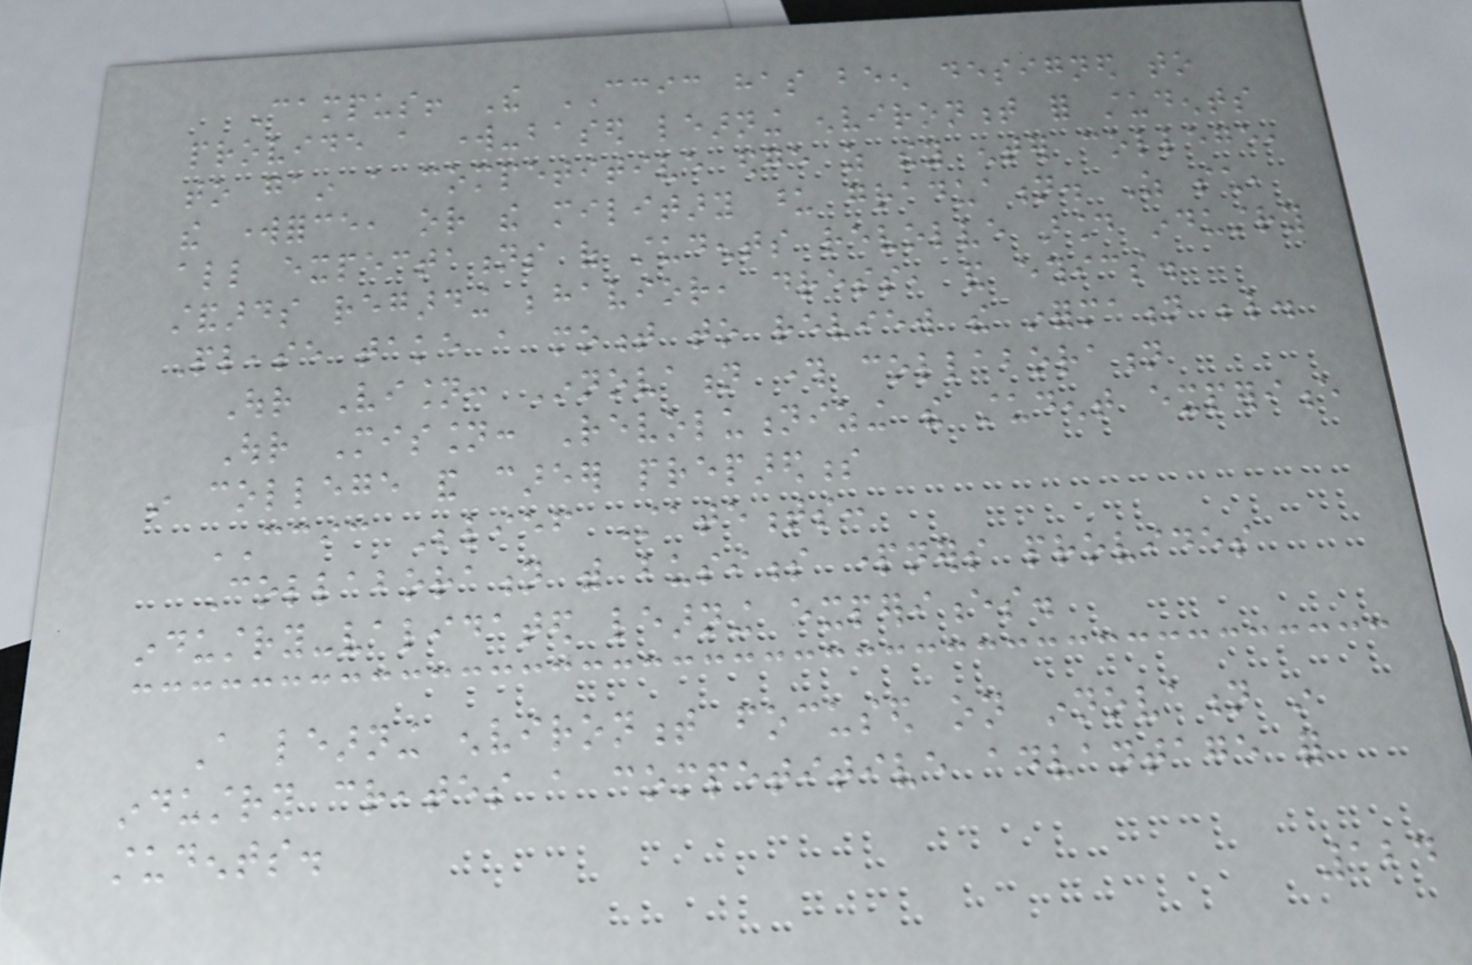Campus! The CCIC has been designed to
provide a work-based learning environment for students
to gain a competitive edge as they enter college,
the workforce, or the military upon graduation. As such,
all expectations of students revolve around industry
standards regarding behavior, dress, and ethics.
Please take a moment to review the information below.
Our Vision: Innovation through collaboration
Our Mission: Revolutionizing the student experience
in college and career preparedness
CCIC Belief Statements:
Collaboration with business partners provides
industry-validated learning experiences.
A learning environment focused on innovation in
industry creates a competitive advantage for
students.
124
